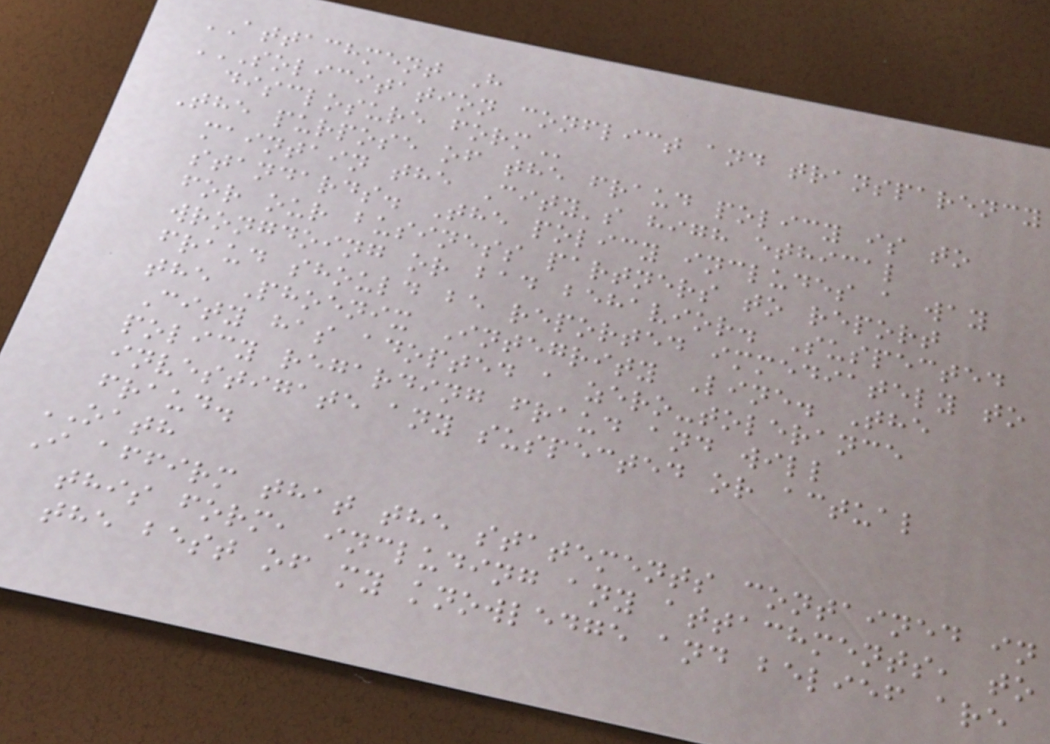ATTACHMENT H
SOLICITATION CONFLICT AND TRANSPARENCY
DISCLOSURE FORM
The purpose of the fraud policy is to
maintain the City's high ethical
standards. The policy includes a way
for our business partners to report
wrongdoing or bad behavior. Suspected
fraud should be reported immediately to
the Phoenix Integrity Line. The
City has adopted a zero-tolerance
policy regarding fraud and will
investigate any suspected or actual
fraud.
OATH
I affirm that the statements contained in
this form, including any attachments, to
the best of my knowledge and belief are
